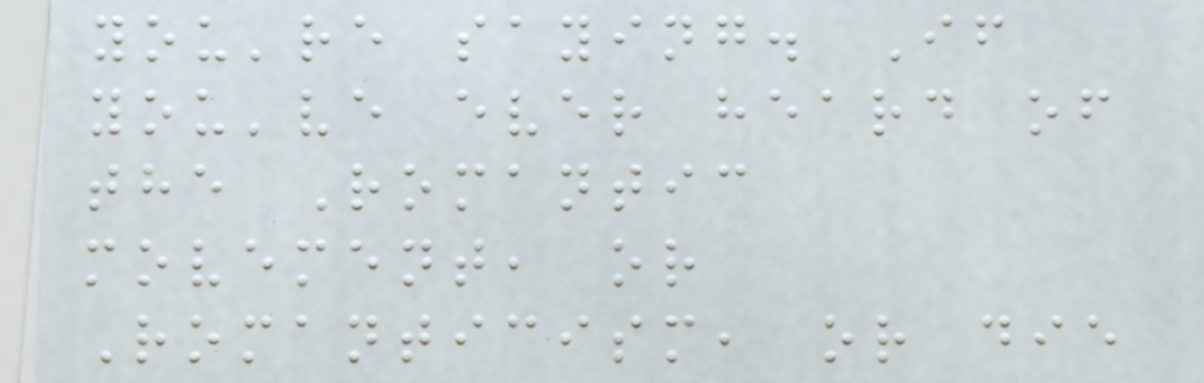you're saying. If
you've ever heard of
the Romantic
movement, or
Romanticism, or die
